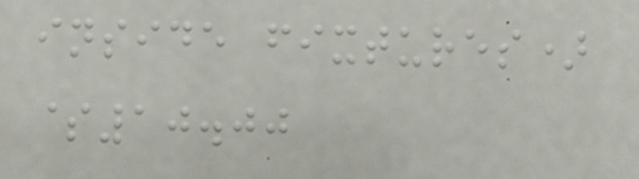inside fixtures)
$10.00
